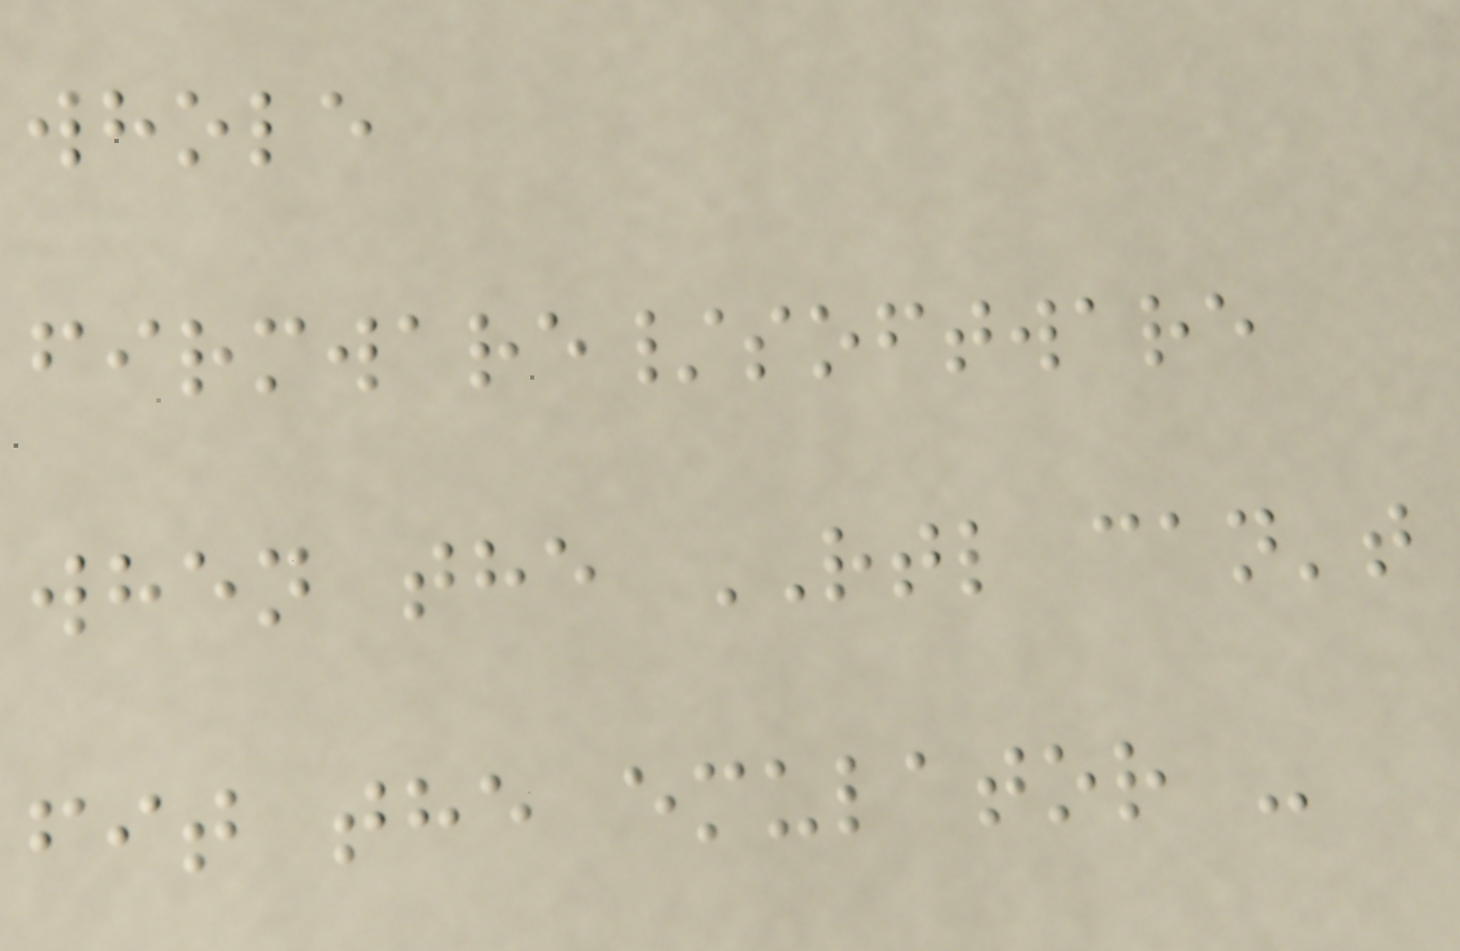whole
firmware/software
when the RTL can't
fit the emulator -
